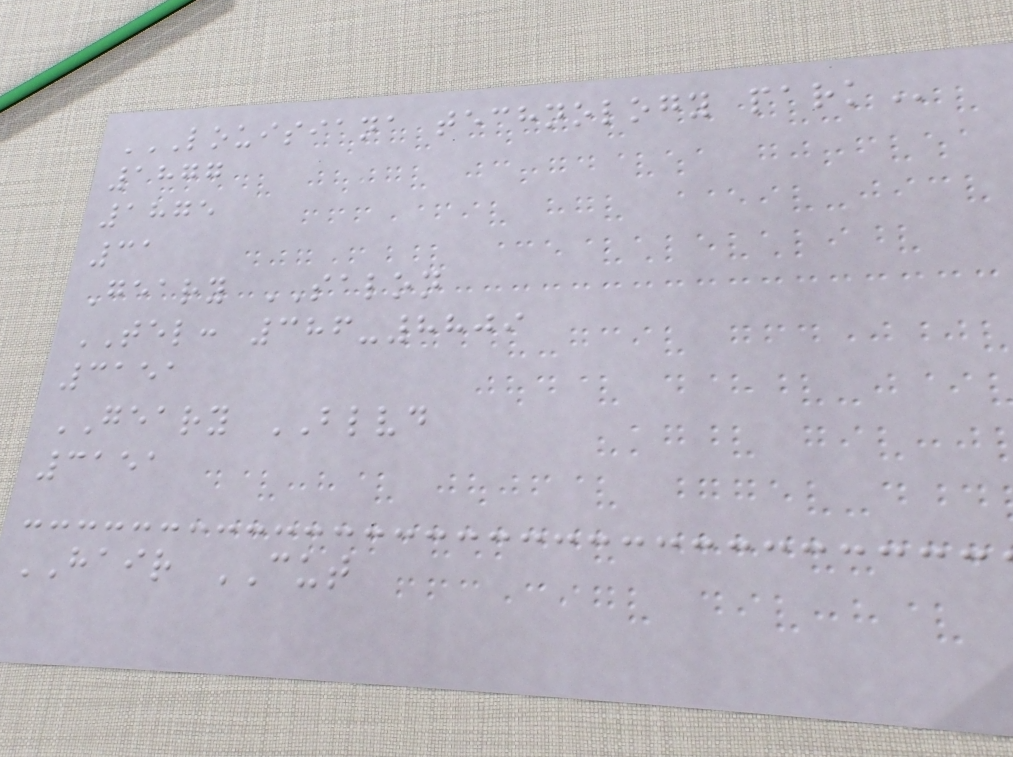LOUISIANA TECHNOLOGY PARK
1877
1875
31
Geary SALON
TEL: 386-8809
3151
GEARY BLVD
3151
HAIR CUT
